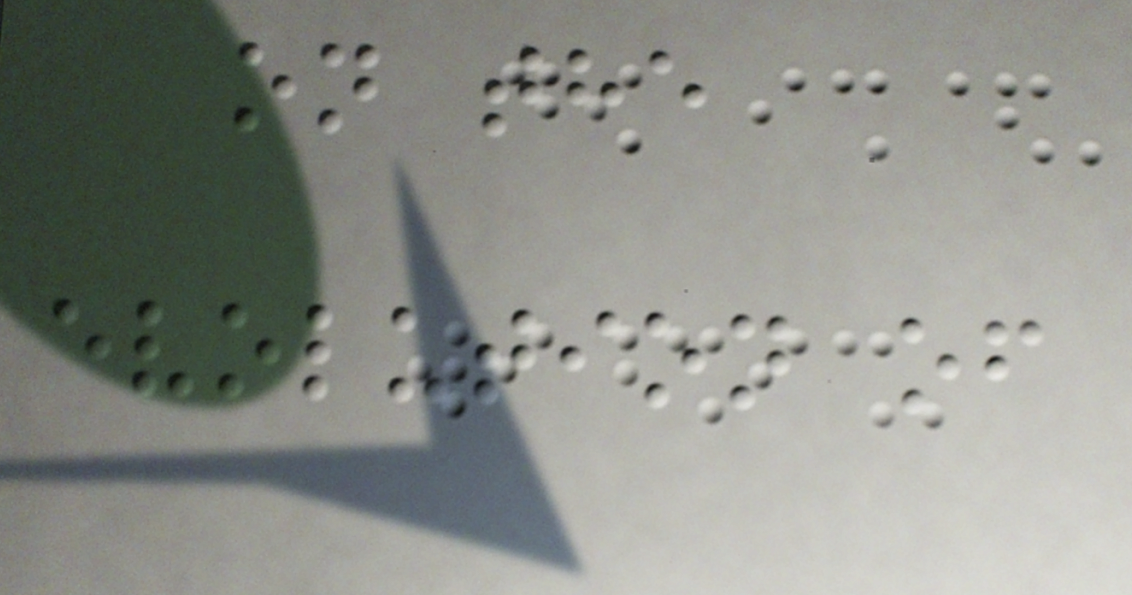on the
evolution of
